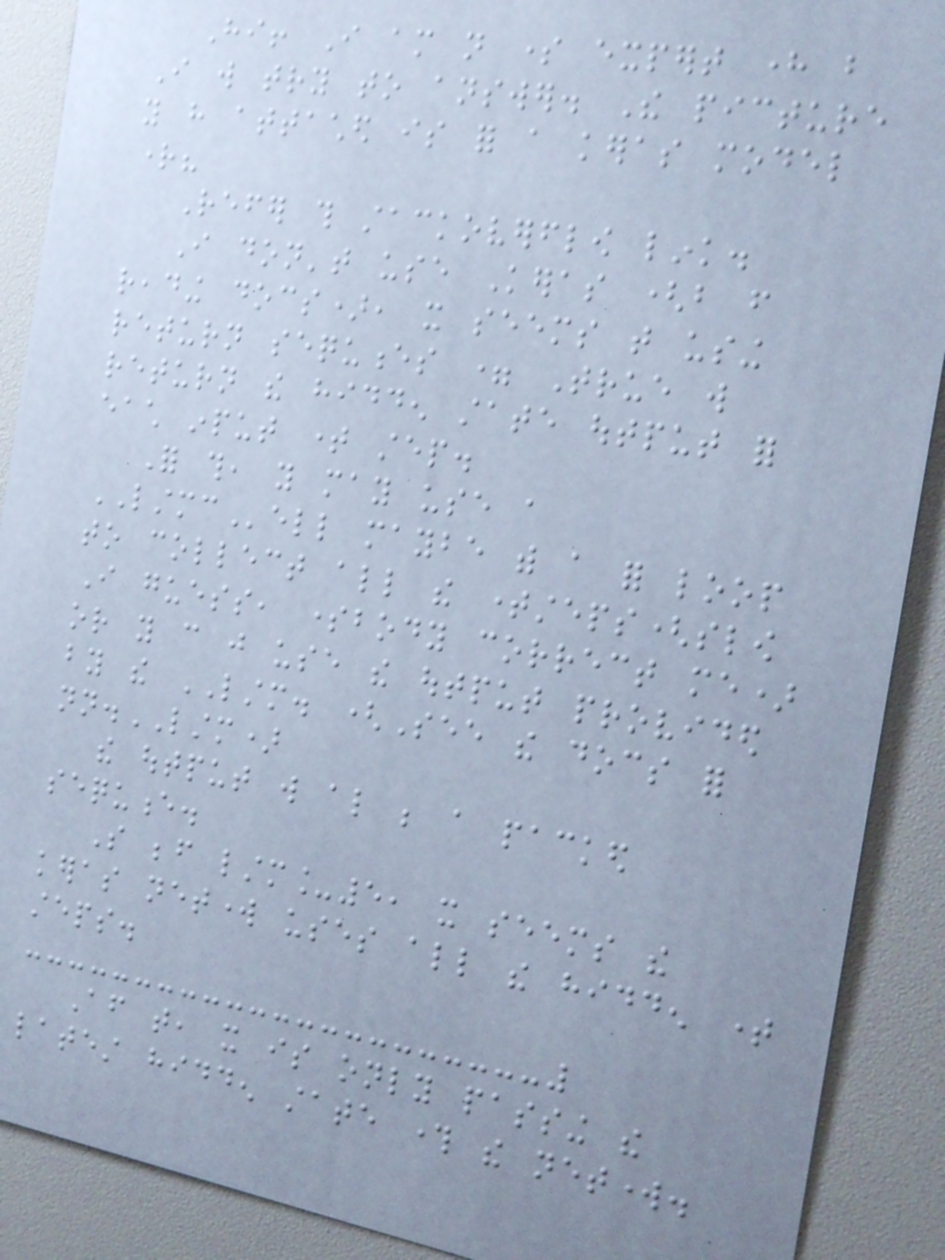Hi! I am not some expert here but
I will try to answer. The picture
you have attached is for a keras model
right?
Refer this stackoverflow link.
I don't use Keras (but from
reading docs), it seems that using
return sequences = True will
return the hidden state output for
each input time step.
For this, you may use a
LSTMCell maybe with a for loop
to collect all the timesteps(slow
I guess, somebody correct me)
or you can just use the output provided
by the LSTM. (See the docs for
nn.LSTM)
the output will also be a packed
sequence.
So before lstm_5, it seems the
keras network uses all the hidden time
steps.
After that, it is only passing the
latest hidden state through the network.
